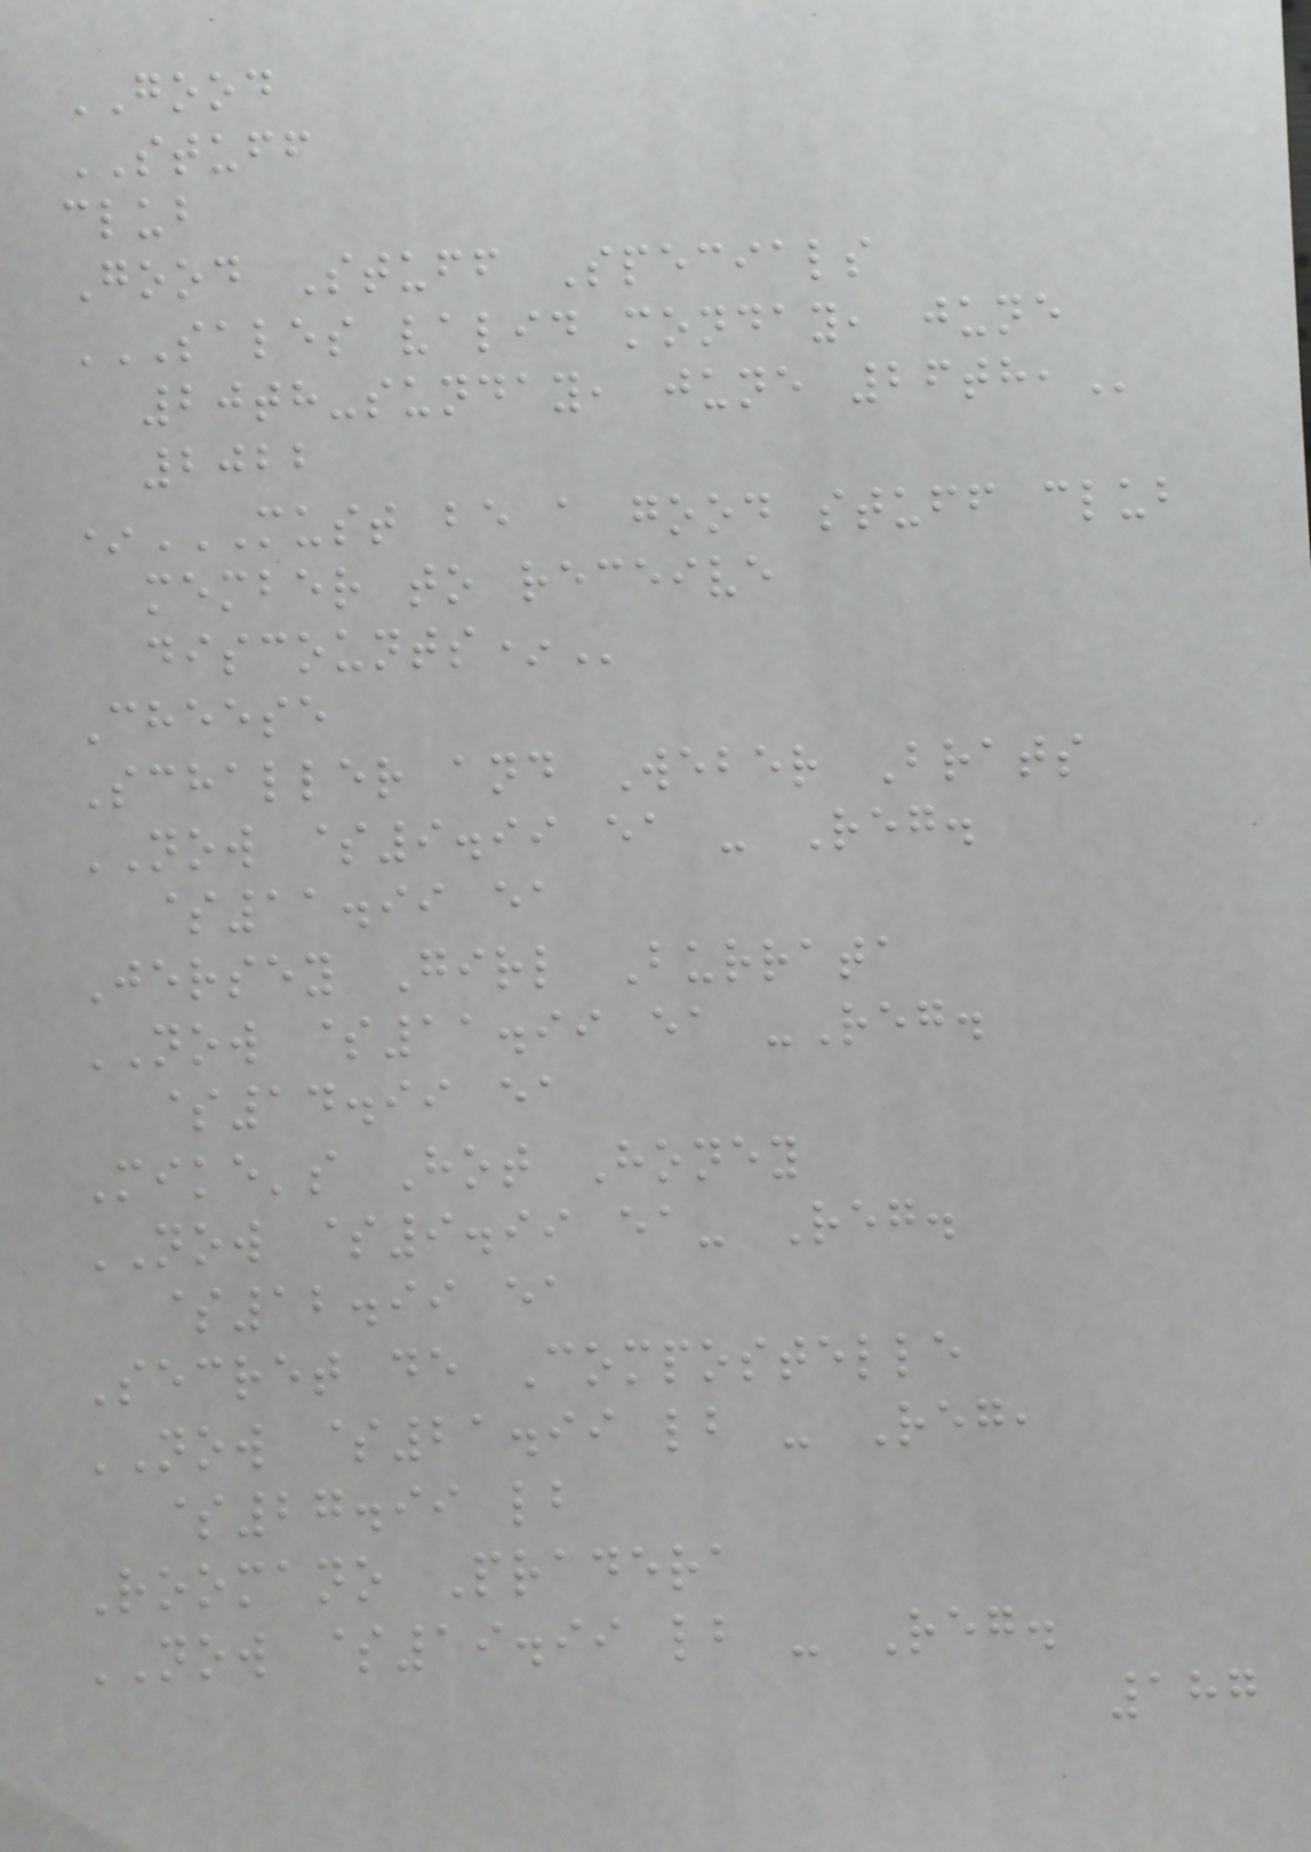GOOD
STUFF
club
Good Stuff Specials
SALES VALID MONDAY, JUNE
20TH-SUNDAY, JUNE 26TH,
2022
*MUST BE A GOOD STUFF CLUB
MEMBER TO RECEIVE
DISCOUNTS*
Cheese
Schaller and Weber Brats
NOW $9.99 ea - Reg.
$11.99 ea
Jersey Girl Burrata
NOW $11.99 ea -Reg.
$14.99 ea
Mike's Hot Honey
NOW $9.99 ea- Reg.
$12.99 ea
Secret de Compostelle
NOW $21.99 lb - Reg,
$27.99 lb
Roomano Pradera
NOW $19.99 lb - Reg.
187
